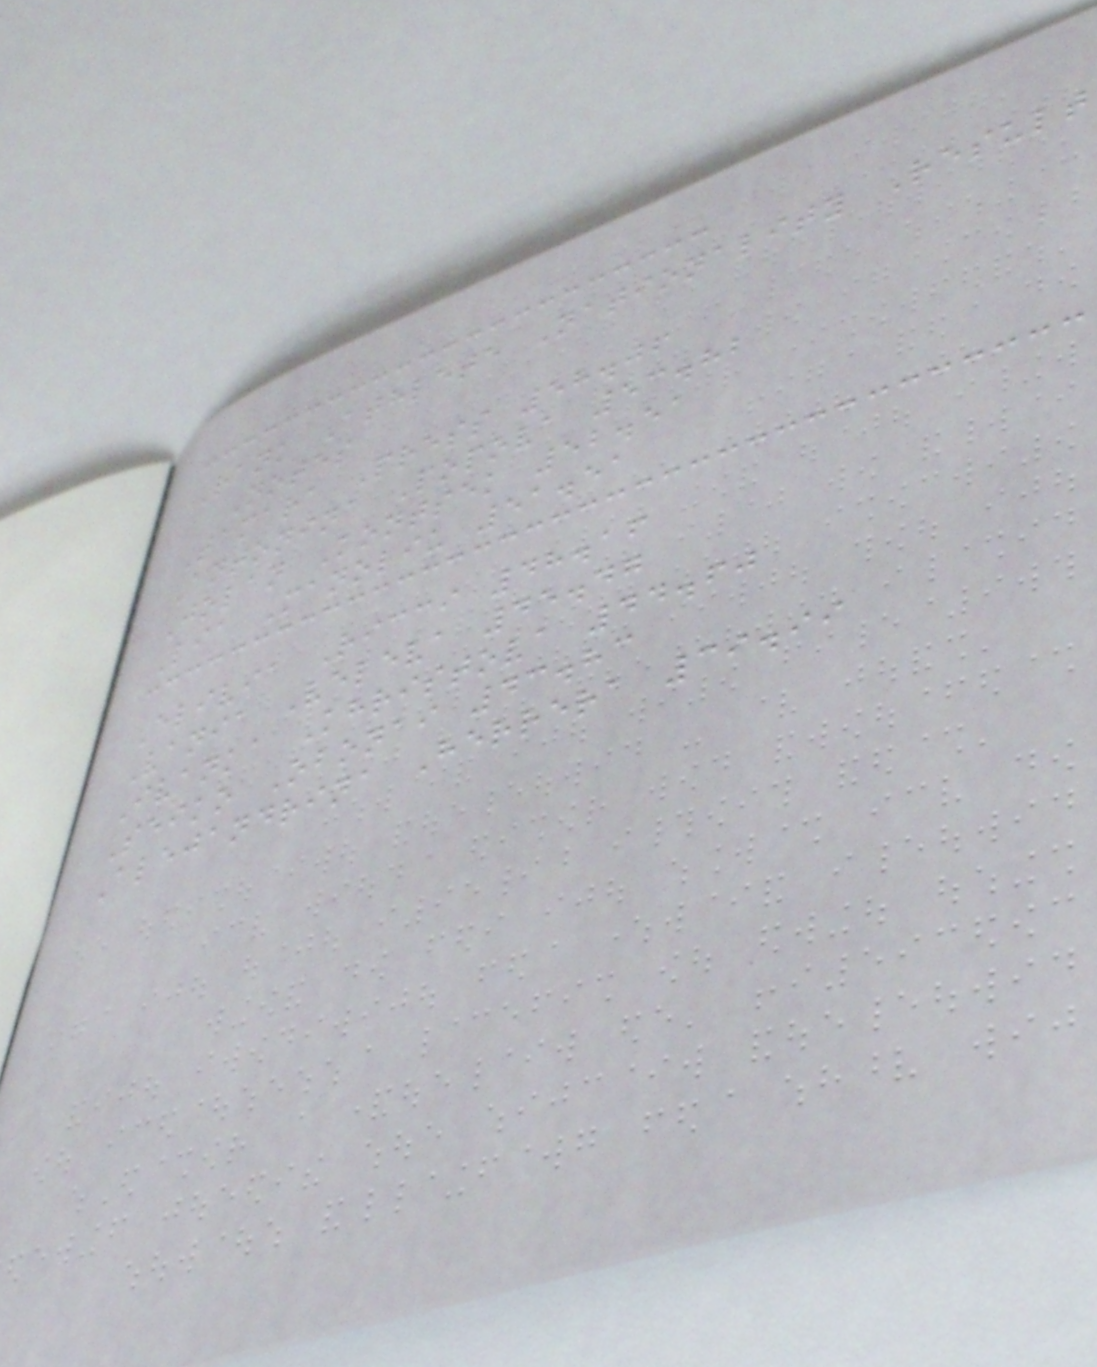Rank Athlete Nationality Result
Notes
Tamara Press 58.06
Antonina Popova 53.82
Jolan Kontsek 52.51
Lia Manoliu 51.51
Elivia Ricci 48.16
Vania Veleva 45.47
Ivanka Khristova 44.60
Seiko Obonai 43.83
Alejandrina Herrera 39.99
